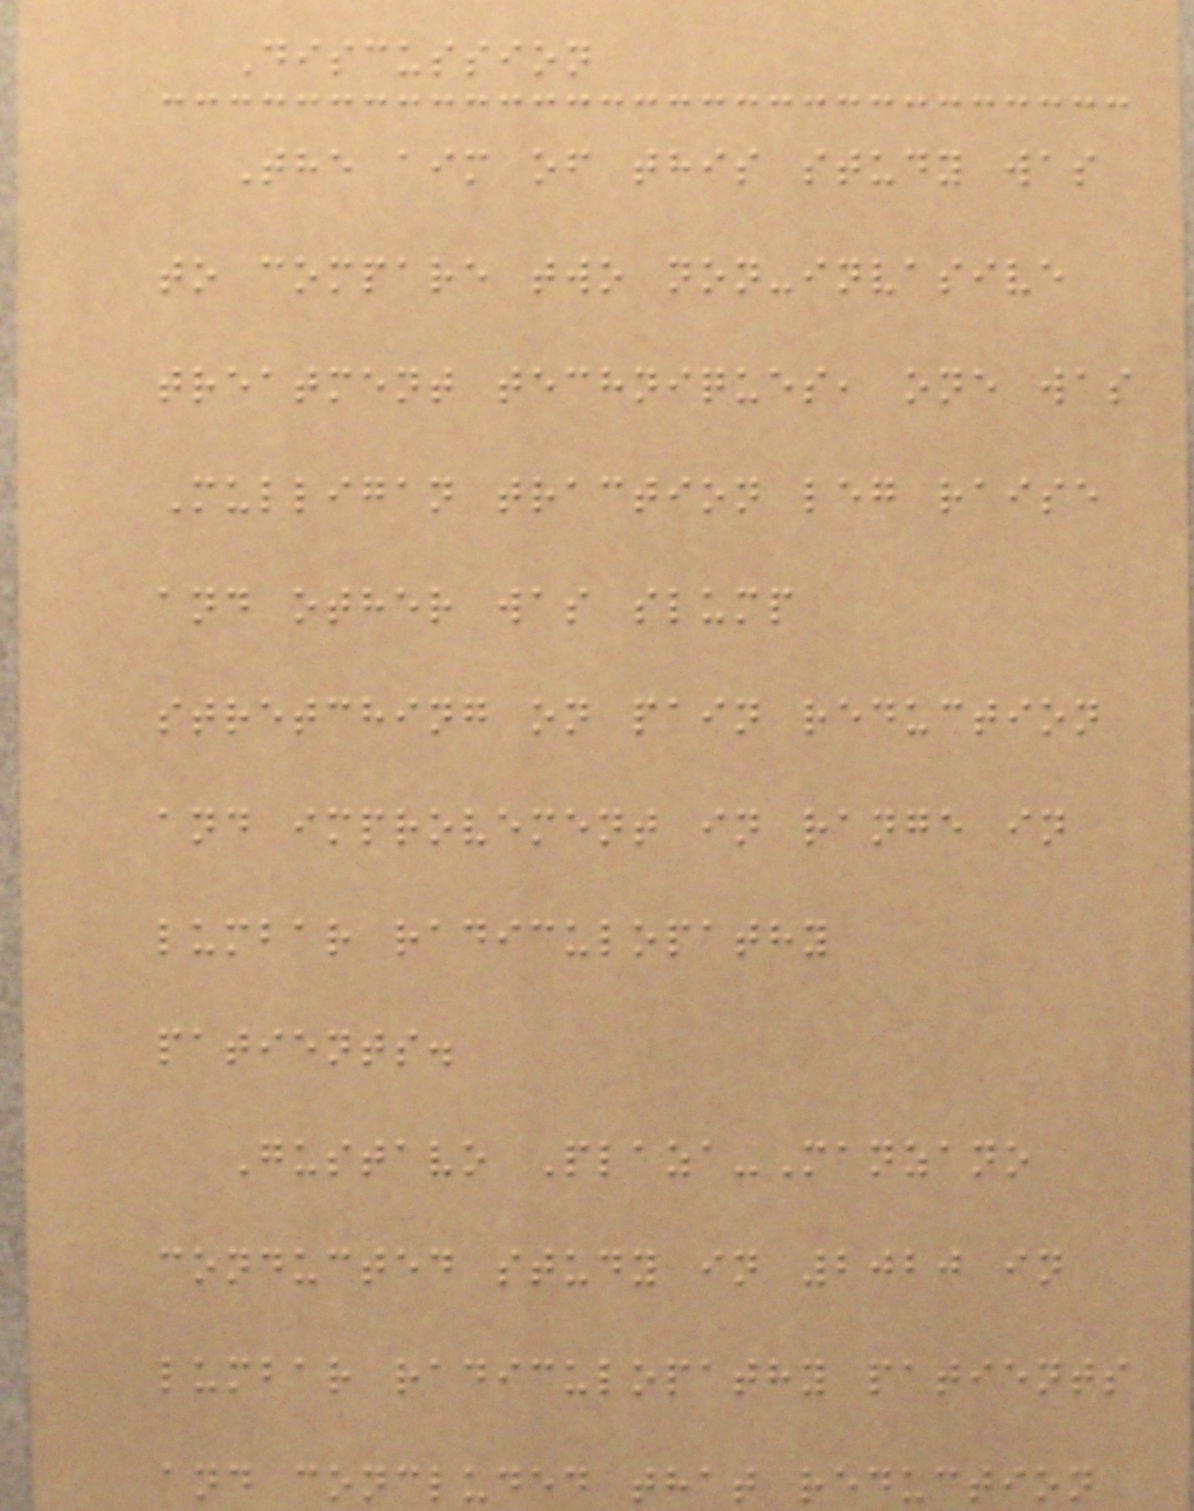Discussion
The aim of this study was
to compare two non-invasive
treatment techniques, one was
Mulligan traction leg raise
and other was slump
stretching on pain reduction
and improvement in range in
lumbar radiculopathy
patients.
Gustavo Plaza-Manzano
conducted study in 2020 in
lumbar radiculopathy patients
and concluded that reduction
